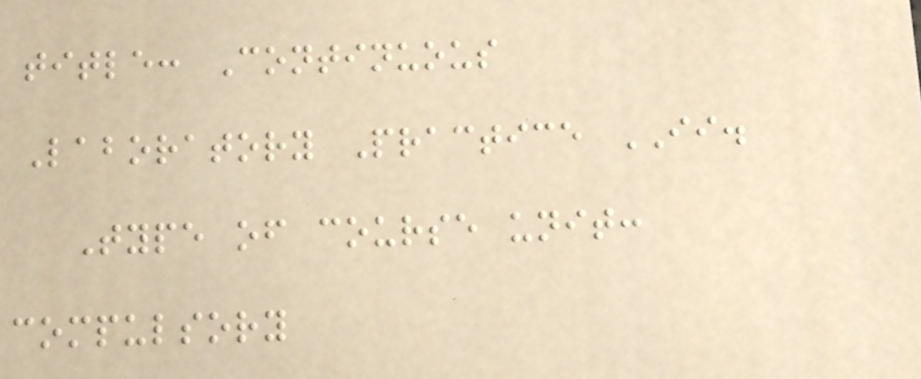title: Continuous
Laboratory Practice II.
Type of course unit:
compulsory
